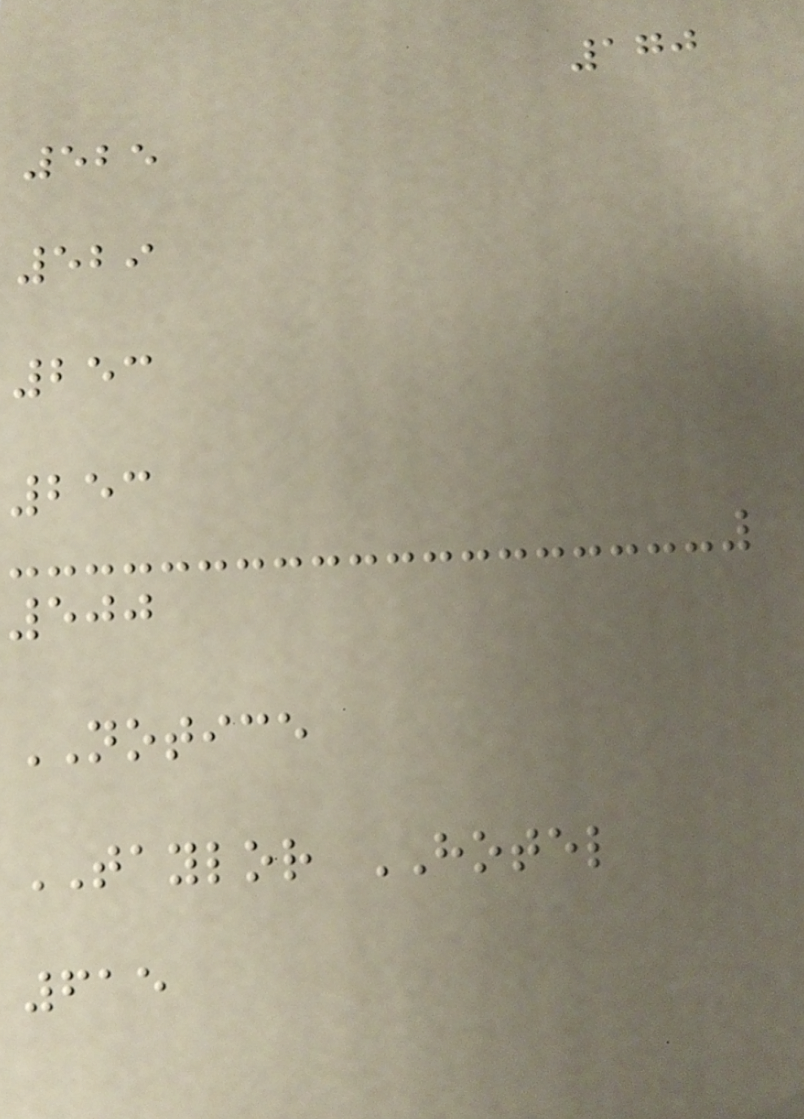170
525
529
253
253
500
NOTICE
TAYLOR HOTEL
615
